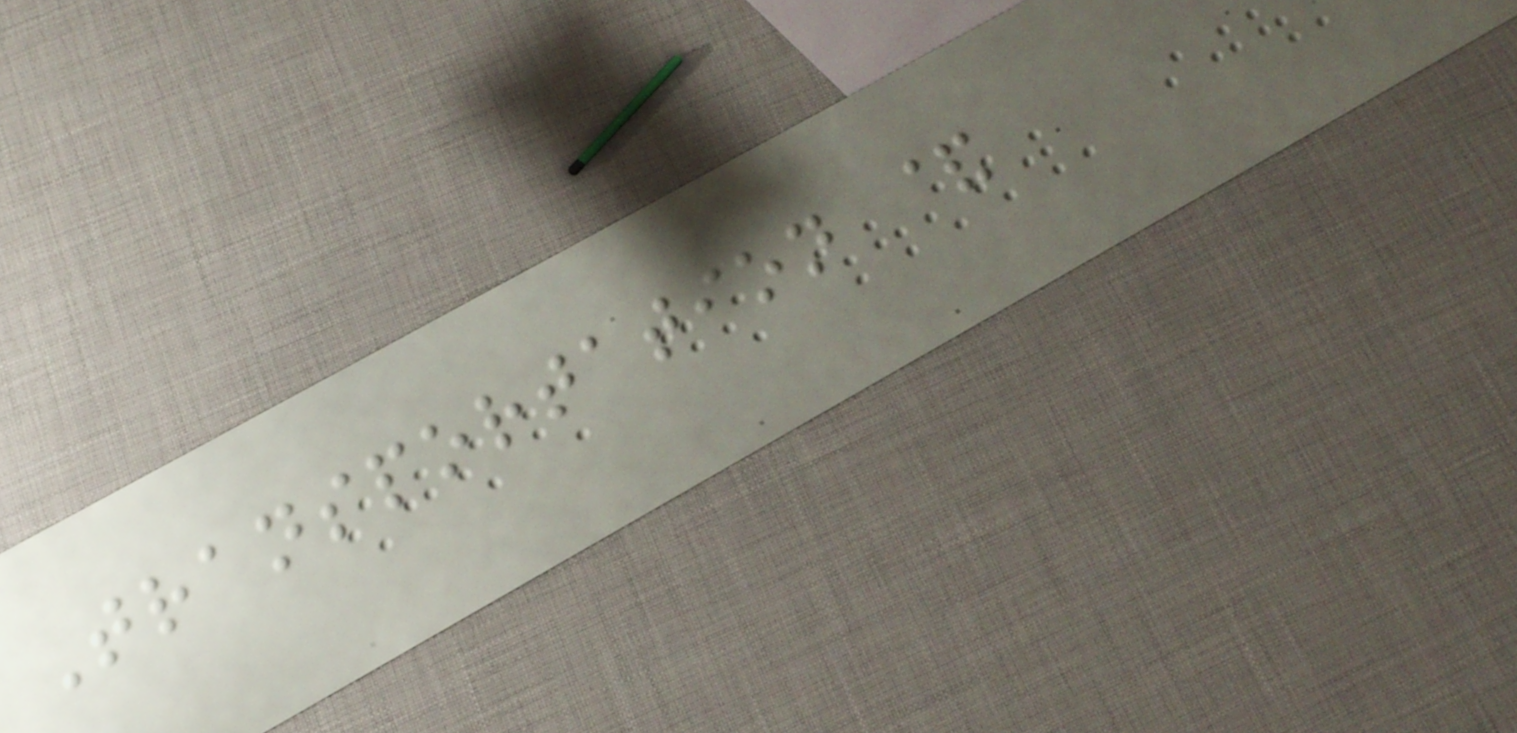Transportation &
